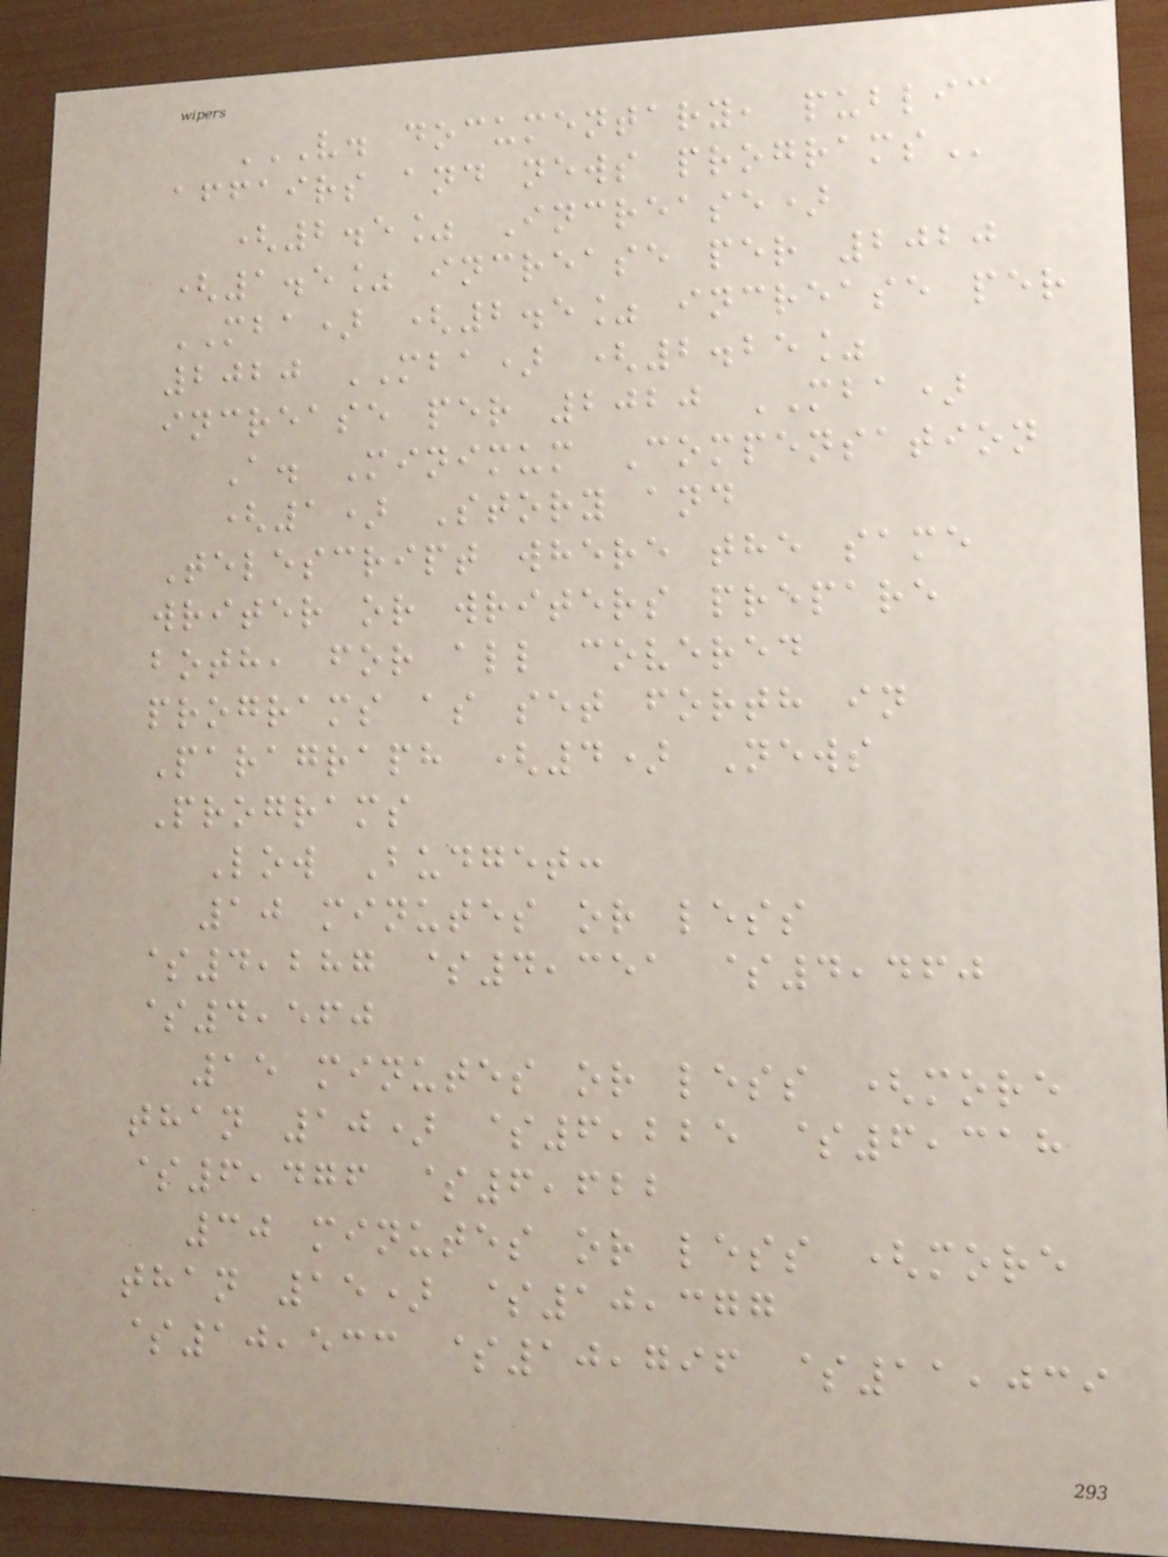V. DOCUMENTARY, PUBLIC
AFFAIRS AND NEWS PROGRAMS
(2.5% Increase)
(1.5% increase per 2020
MBA) (2.5% increase per
2020 MBA) (2.25%
increase per 2020 MBA)
A. Minimum Compensation
(1) Story and
Telescript where the same
writer or writers prepare
both, for all covered
programs as set forth in
Paragraph (4) News
Programs
Low Budget:
10 minutes or less
$4,287 $4,351 $4,460
$4,560
15 minutes or less (more
than 10) $6,225 $6,318
$6,476 $6,622
30 minutes or less (more
than 15) $10,377
$10,533 $10,796 $11,039
